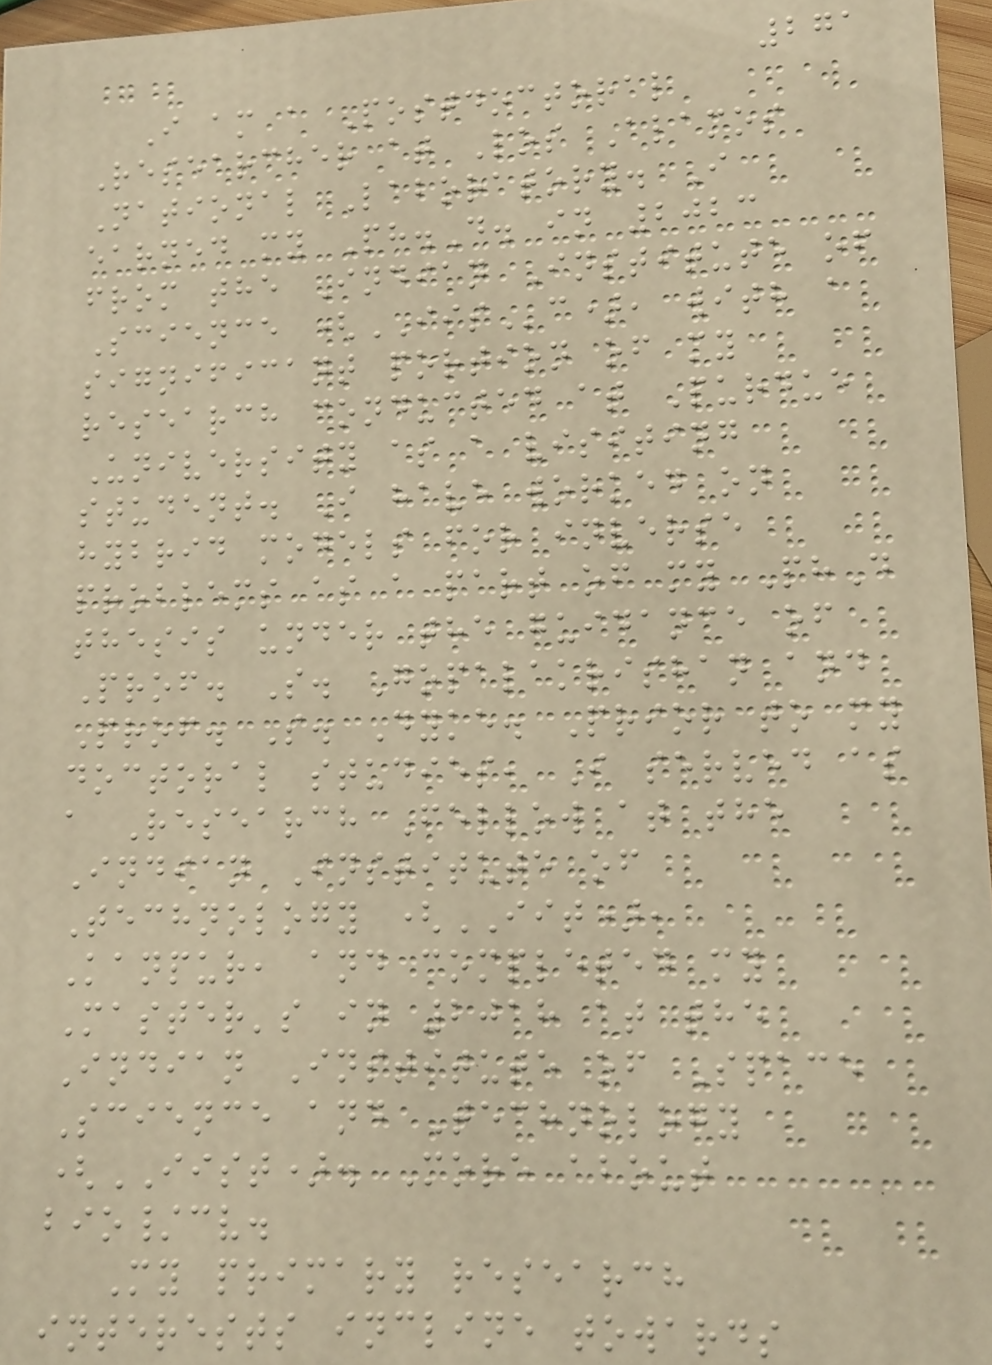271
I am a Postdoctoral
Researcher at Los Alamos
National Laboratory. I
earned my Ph.D. in 2023
from the Indian Institute of
Science (IISc), with a
significant portion of my
research conducted at Purdue
University as a visiting
student. I have worked on
hybrid models for inverse
problems as a part of my PhD
thesis under the guidance of
Prof. S. Gopalakrishan and
Prof. S. Dyke. Prior to my
doctoral studies, I served as
a Research Fellow at the
Indian Institute of
Technology (IIT),
Kanpur, and completed my
Master's in 2018 at the
Indian Institute of Space
Science and Technology
(IIST). More about
bio/cv.
My primary research
interests incline towards
